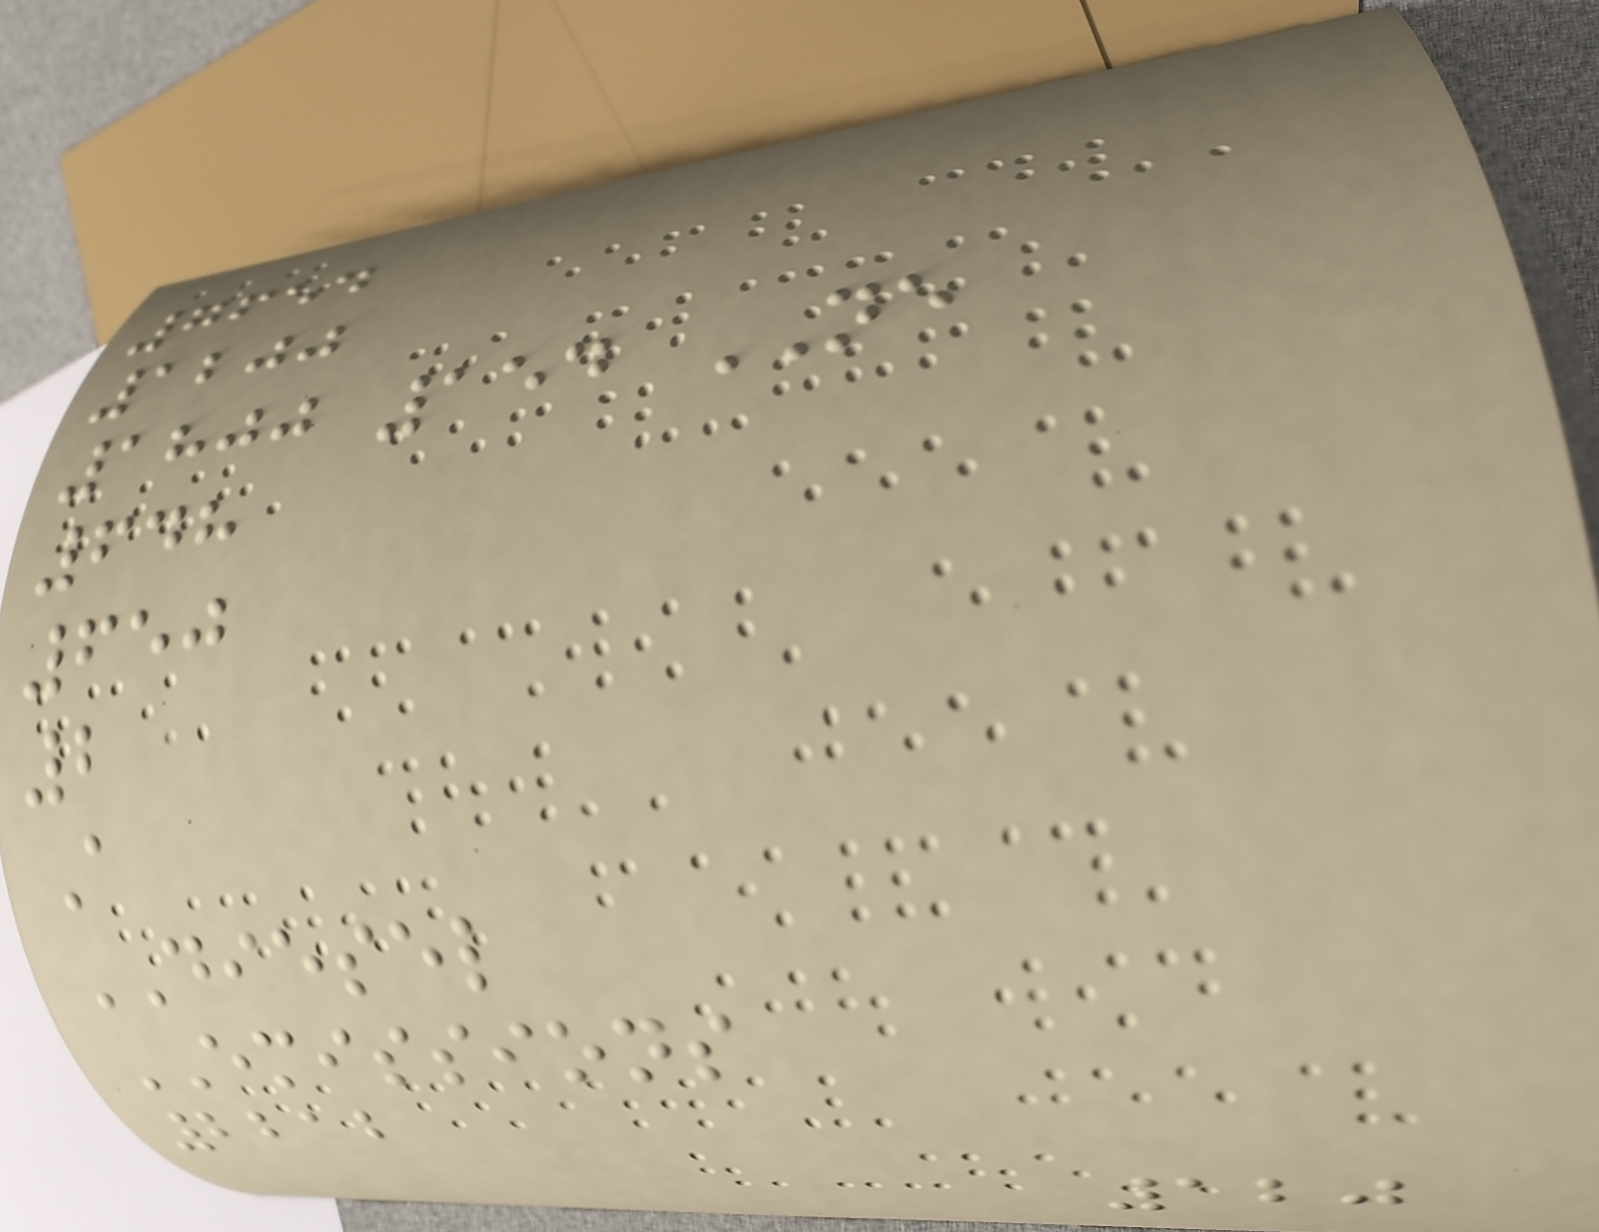7654
1200
1800 154 NE
648
650
2
A
DIESEL
EMISSIONS
2212
120
